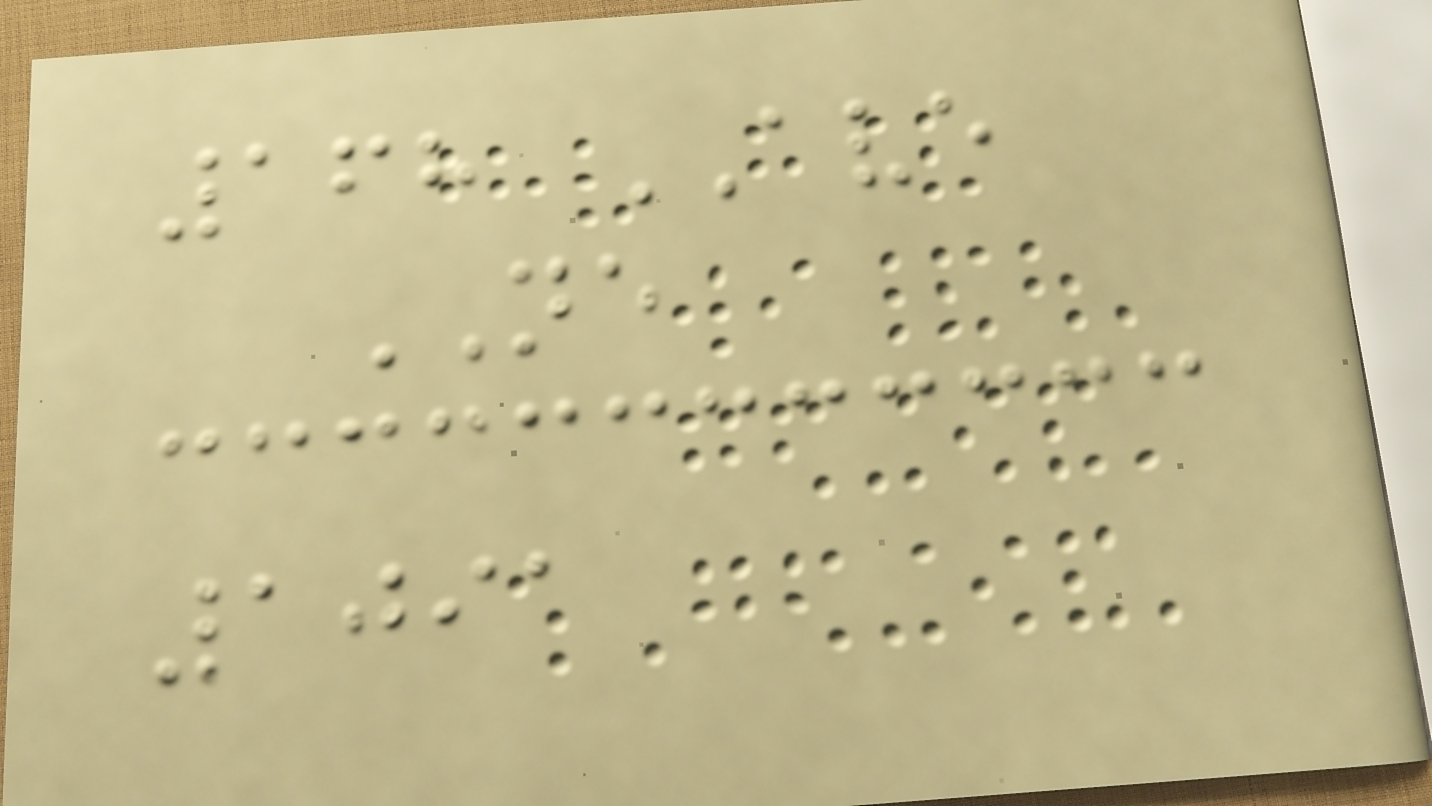168 AVE
NE
1091
